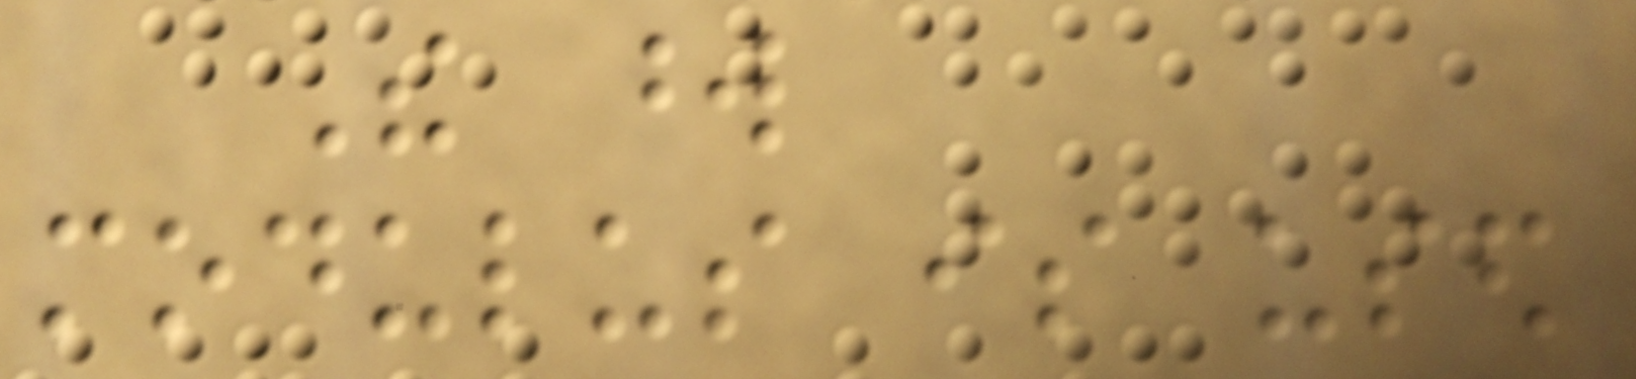The word
modulus is used
